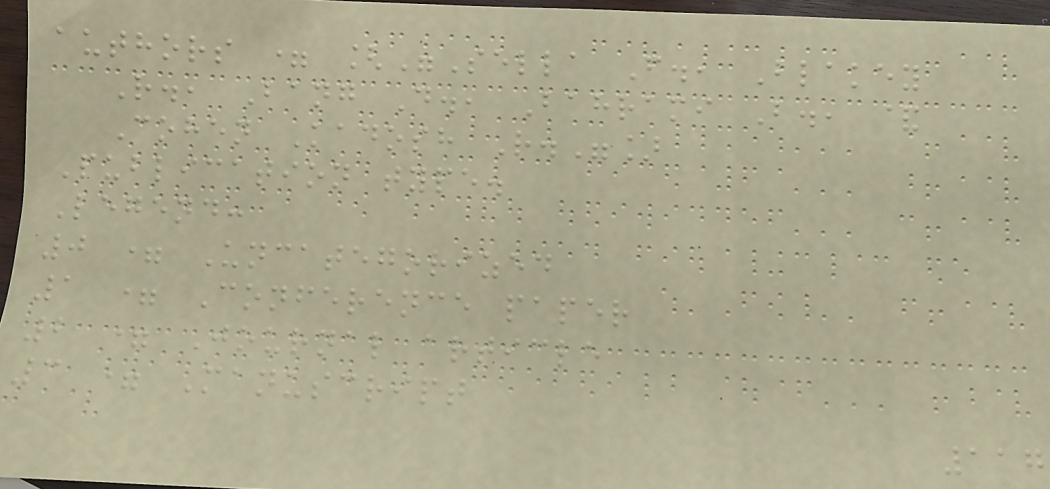authors = ["Sella F., Blakey
R., Bang D., Bahrami B., &
Cohen Kadosh R."]
Publication type.
Legend:
0 = Uncategorized
1 = Conference paper
2 = Journal article
3 = Manuscript
117
